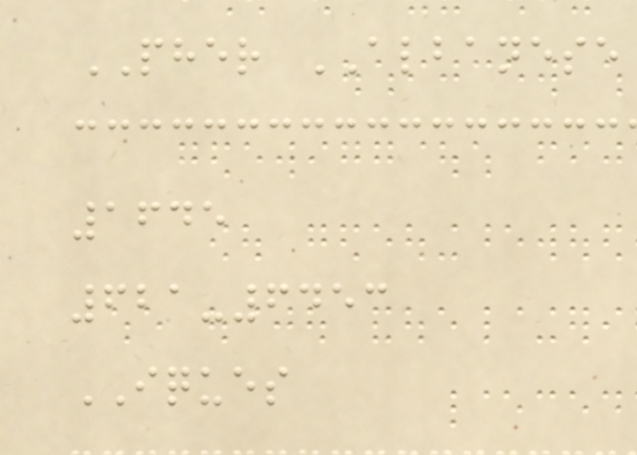PHER ALBANESE
1645
621-6453
IQUES
